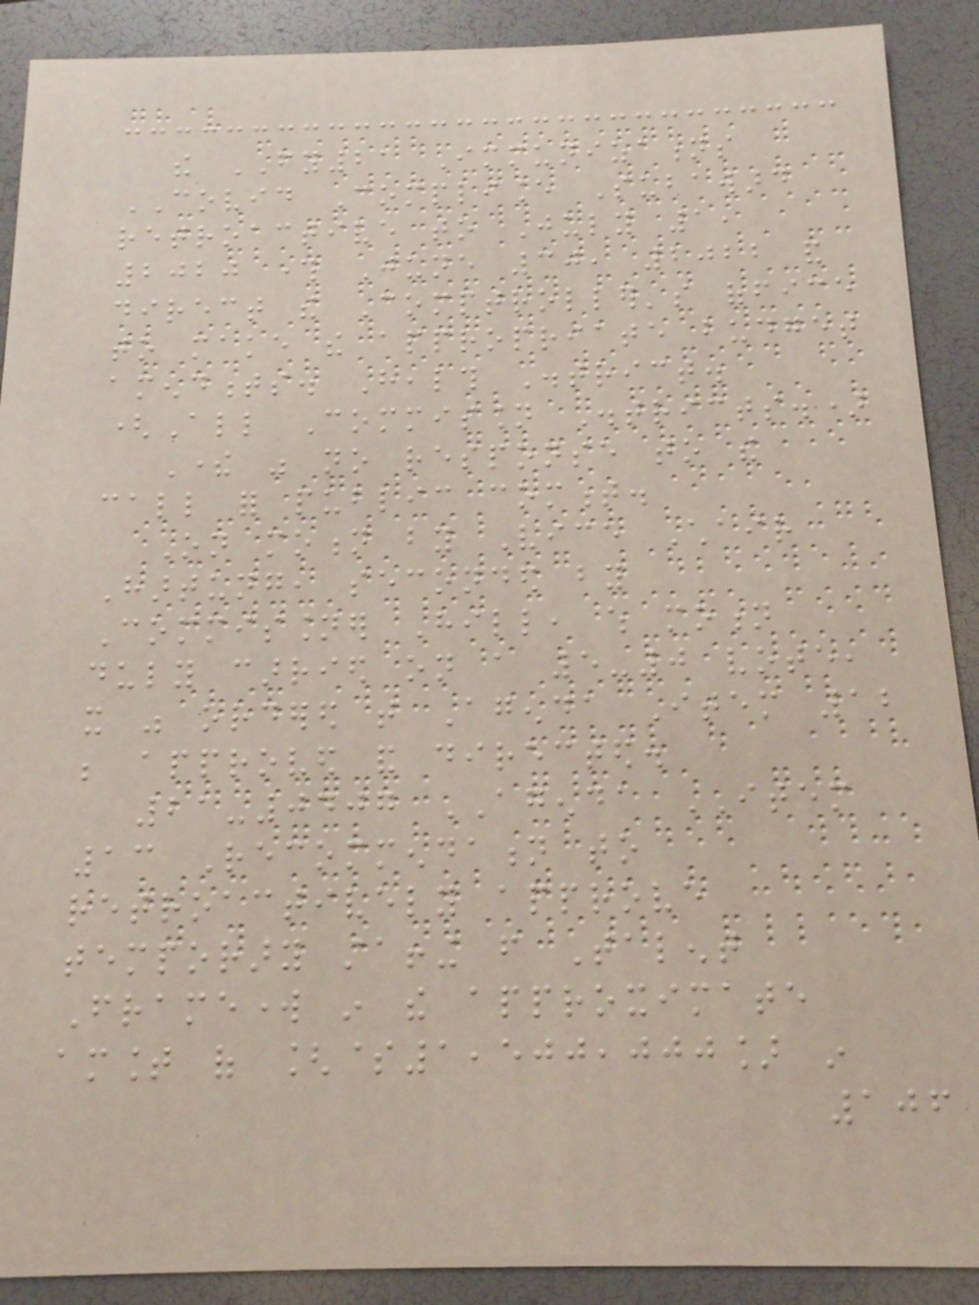the FY21 Immunizations
COVID Compliance Subaward
retroactive to July 1,
2020 through June 30, 2022 and
direct the Comptroller's office
to make the appropriate budget
amendments. Health District.
(All Commission Districts.)
There was no response to the
call for public comment.
On motion by Vice Chair
Hartung, seconded by
Commissioner Hill, which motion
duly carried on a 5-0 vote,
it was ordered that Agenda Item 12
be approved and directed.
21-0407 AGENDA ITEM
13 Recommendation to
retroactively approve
temporary staffing from Talent
Framework in the approximate
amount of [$1,500,000] in
106
